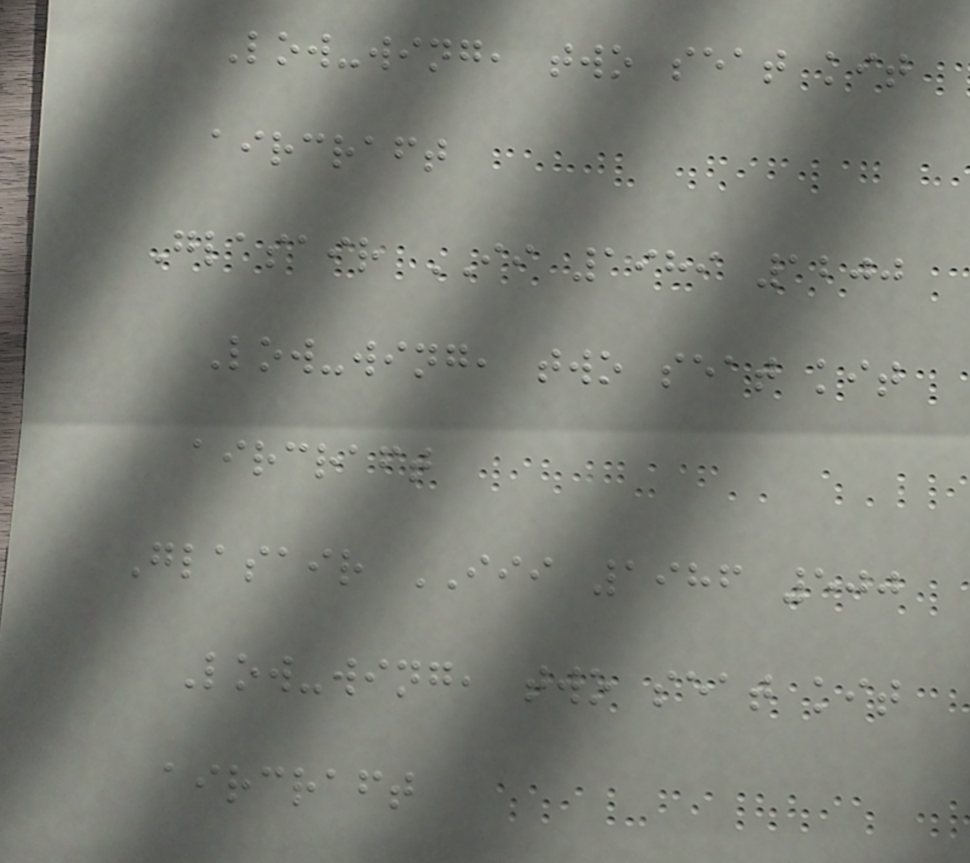Low-wing, two seat kit
aircraft
Glasair II 1989 1200
Low-wing, two seat kit
aircraft
Glasair III 1986 500
Low-wing, two seat kit
aircraft
